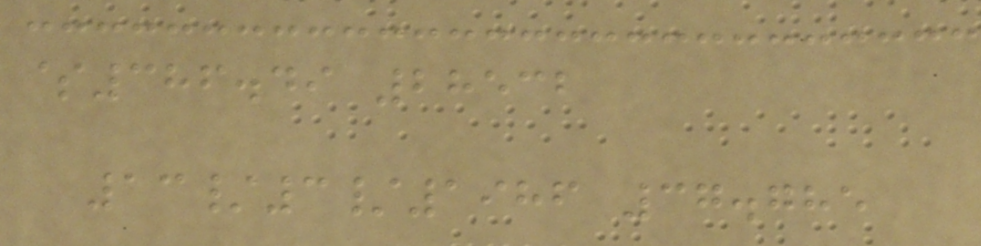$386.49 28532
13/3/1986 37.785
